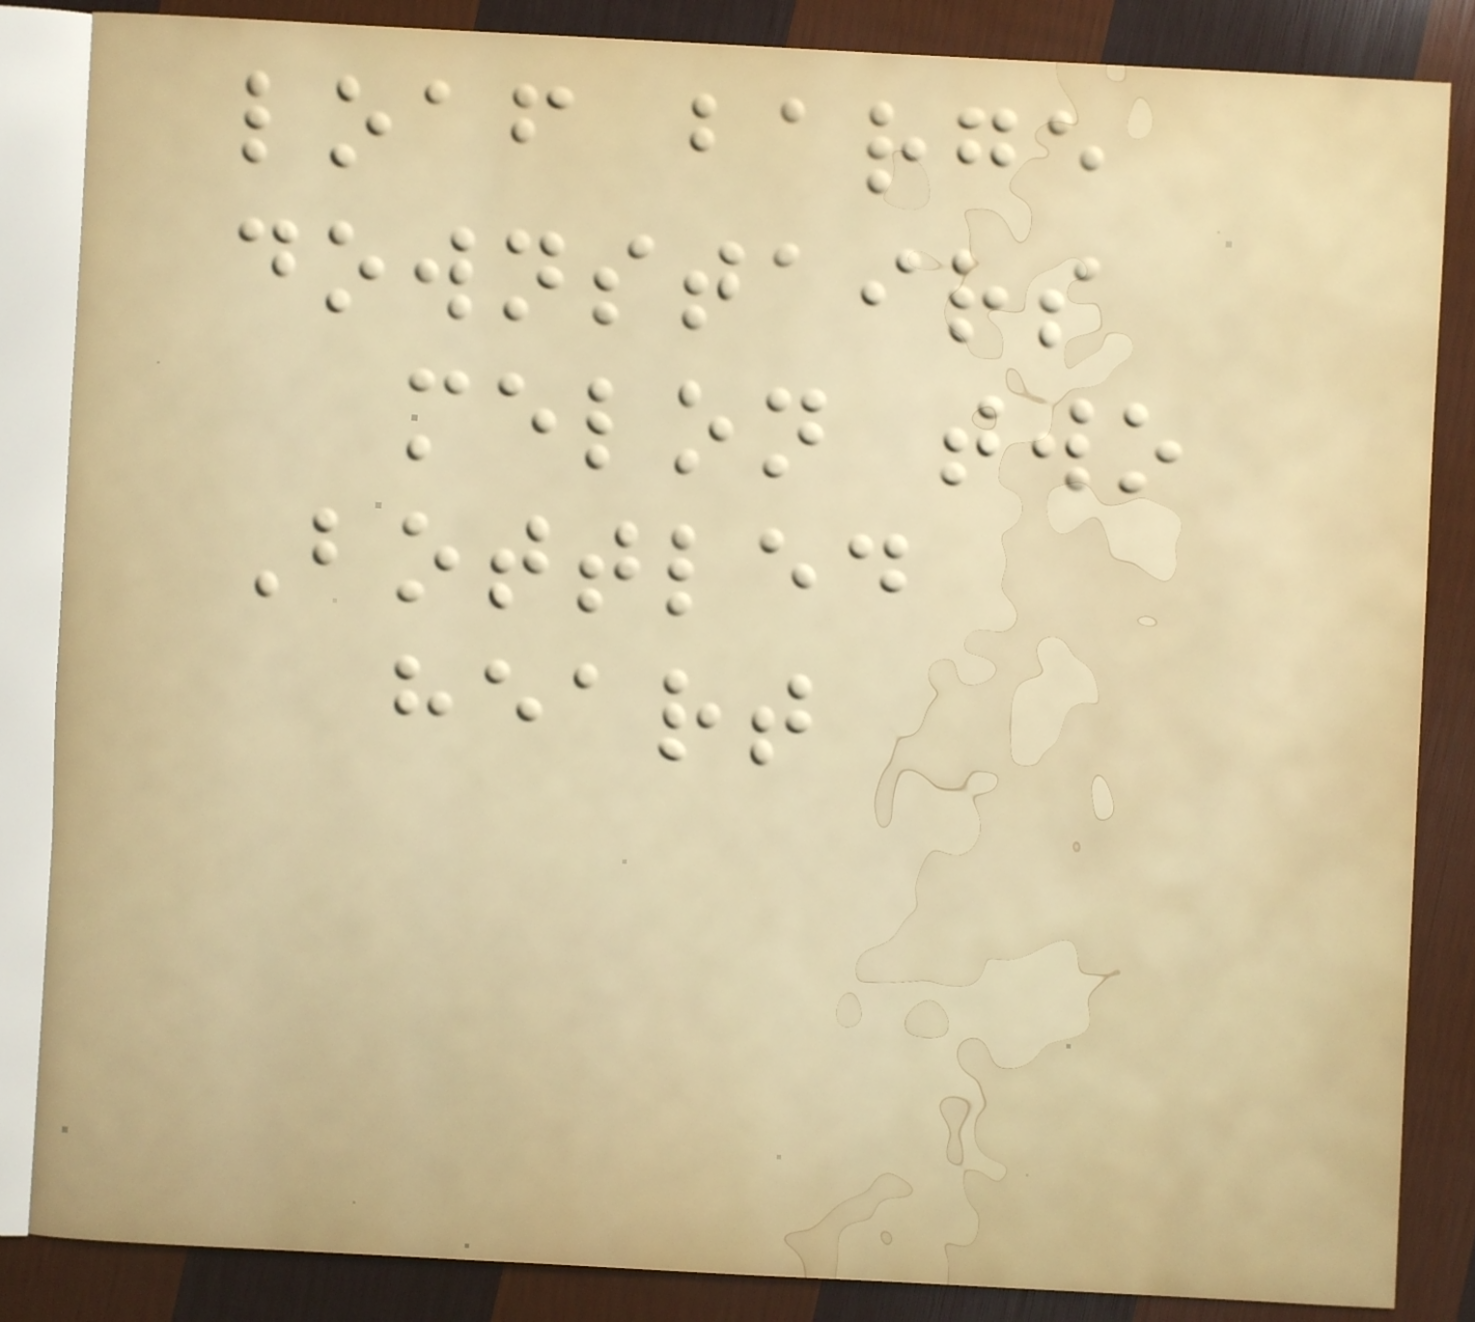loaf barge
downstairs
melon two
Bottled
heart
